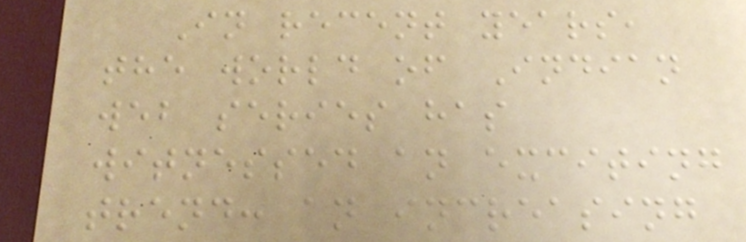In recent years,
the world of Indian
web series has
witnessed an exciting
trend: an increasing
